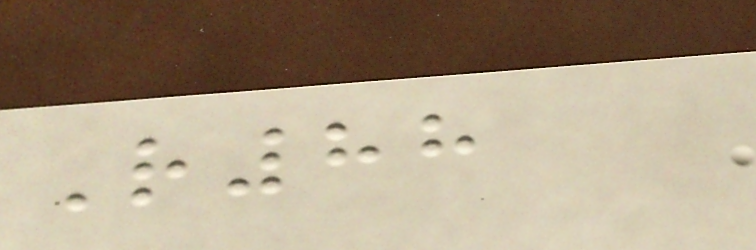R88
